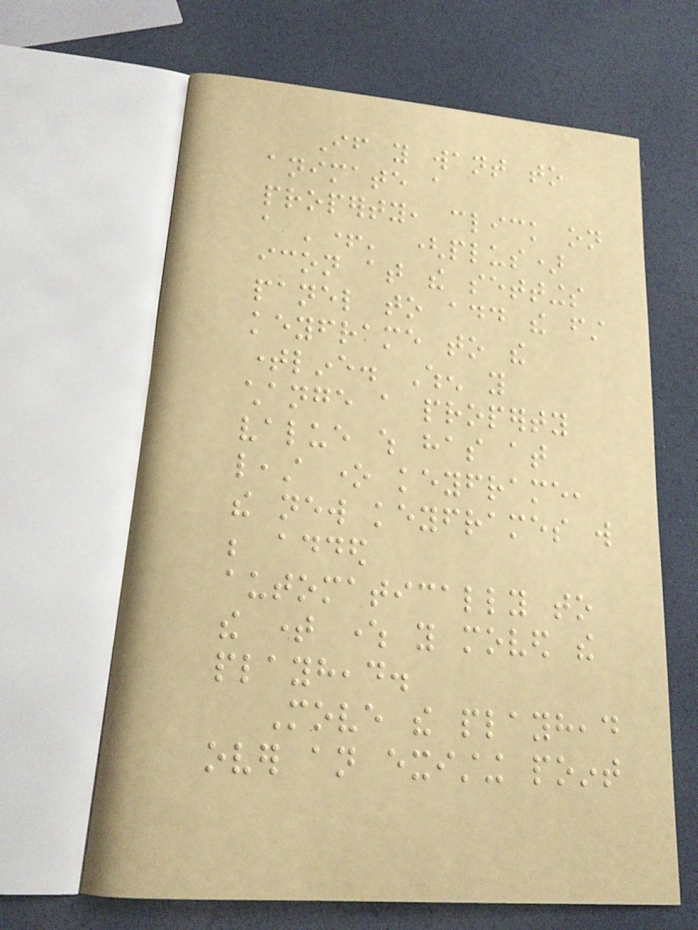If you want to
animate a
property, click on
a '+' (plus)
icon at the settings
panel to add the first
keyframe to the
timeline. When you
change a property
value which has at
least one keyframe,
the new keyframes will
be added
automatically to
the time where you moved the
playhead.
Move the playhead
over an existing point
